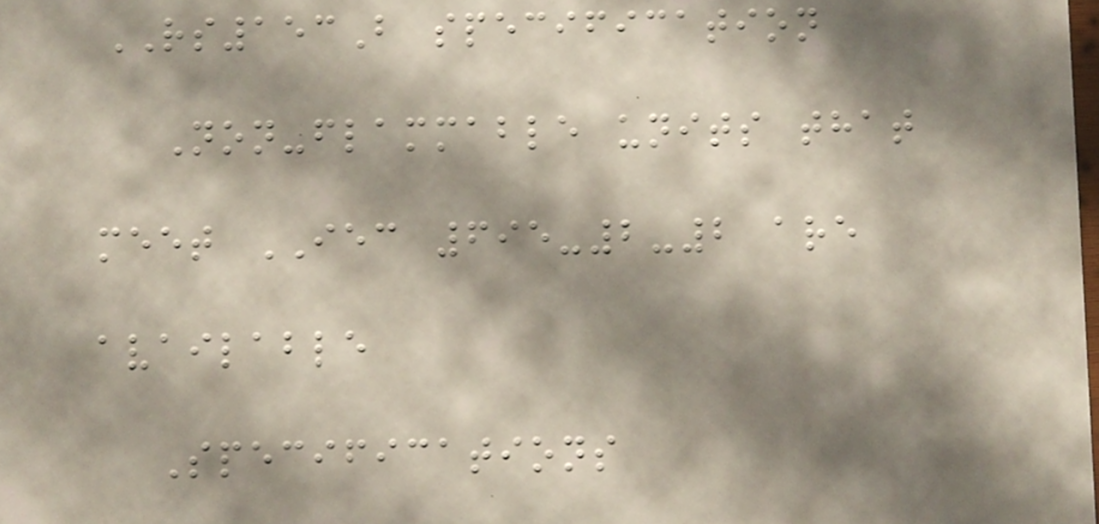RS153B specification
Non-flammable units that
meet IEC 695-2-2 are
available
Specifications
